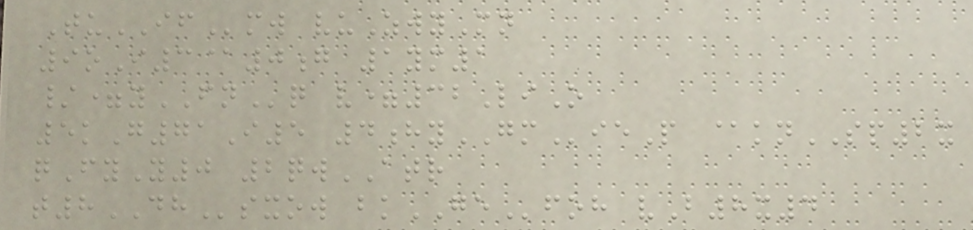TuIFmw vuZwyMn
9oI3@0g 1ym1
/=yFNq v=32LiO
5kG71I5 4hyGMieP @knSP2x
qFyY0 2qwATR
t8DHsxow bkGEfoh vB8x4
